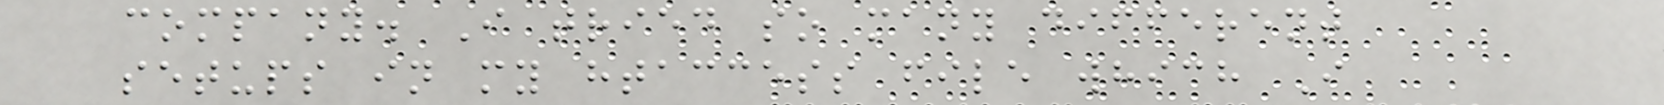company. I tried so many different
setups in my htaccess file which I
